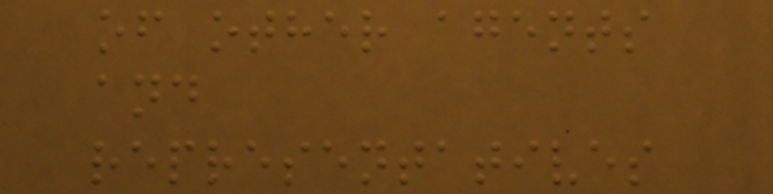of other agents
and
representatives
